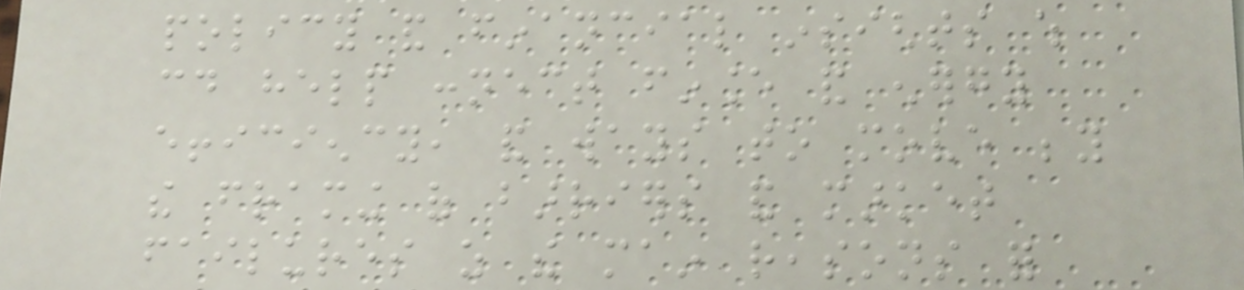policy and financial insights which
could help connect finance and energy
efficiency, and ways to move beyond
the framing of barriers and market
failures as the main reasons for
